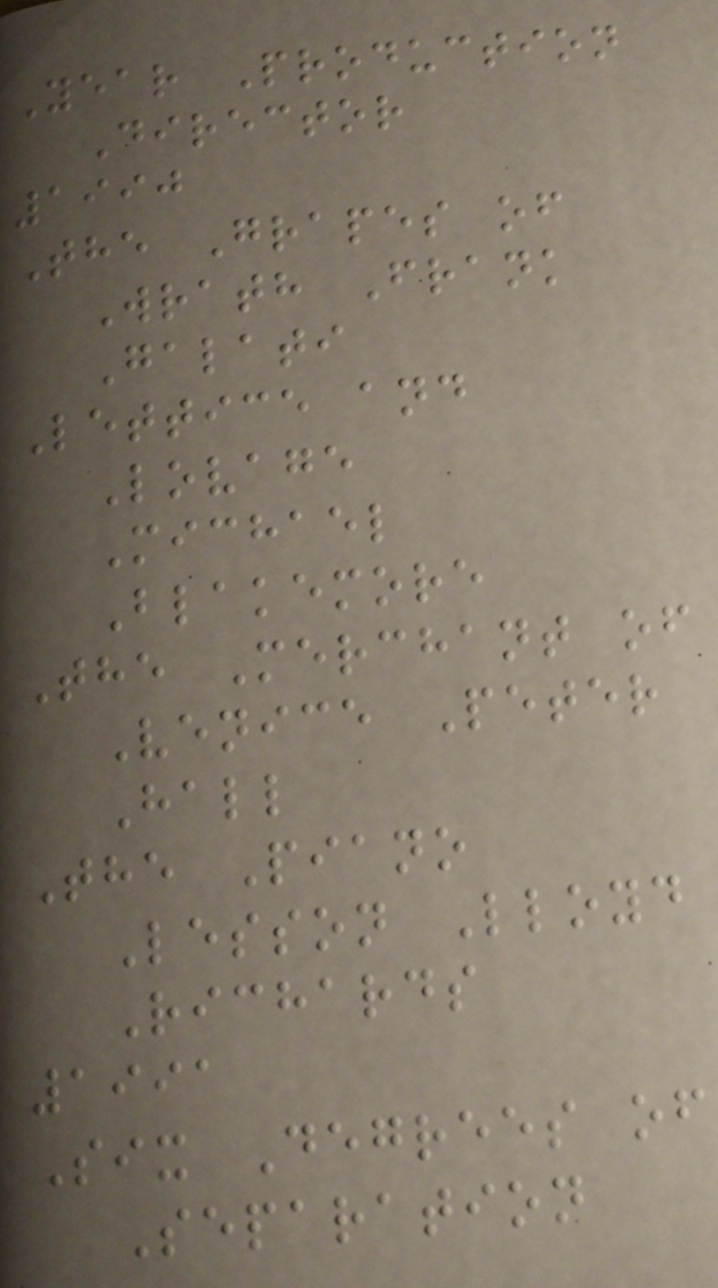Year Production
Director
1990
The Grapes of
Wrath Frank
Galati
Lettice and
Lovage
Michael
Blakemore
The Merchant of
Venice Peter
Hall
The Piano
Lesson Lloyd
Richards
1991
Six Degrees of
Separation
